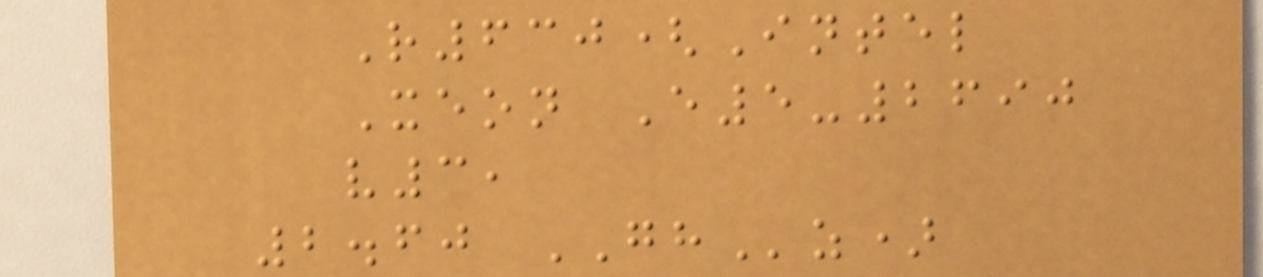R630(Intel
Xeon E5-2690
v3,
2.60 GHz)
